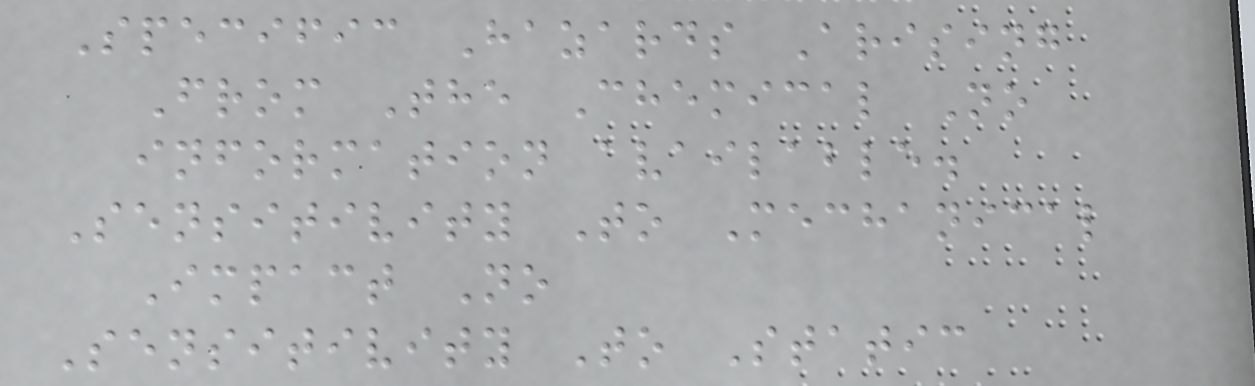Specific Hazards Arising
From The Chemical No
information available.
Sensitivity To Mechanical
Impact No
Sensitivity To Static
